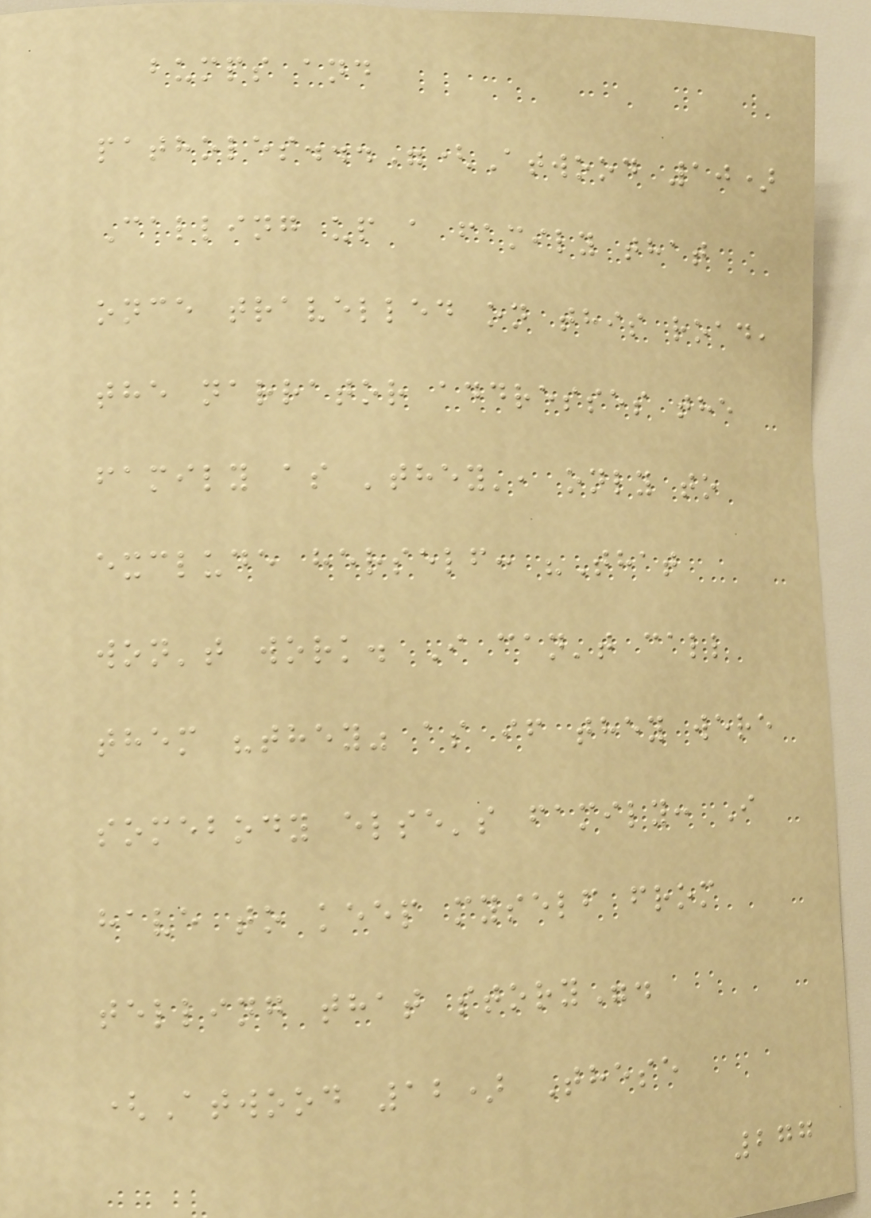bumps and
patholes..."(Atwood 10)
Calling up a family that
once travelled on this road,
the narrator addresses the
family as 'they', only to
exclude herself: "That
won't work. I can't call
them "they" as if they were
somebody else's family: I
have to keep myself from
telling that story".
(Atwood 12) These
277
